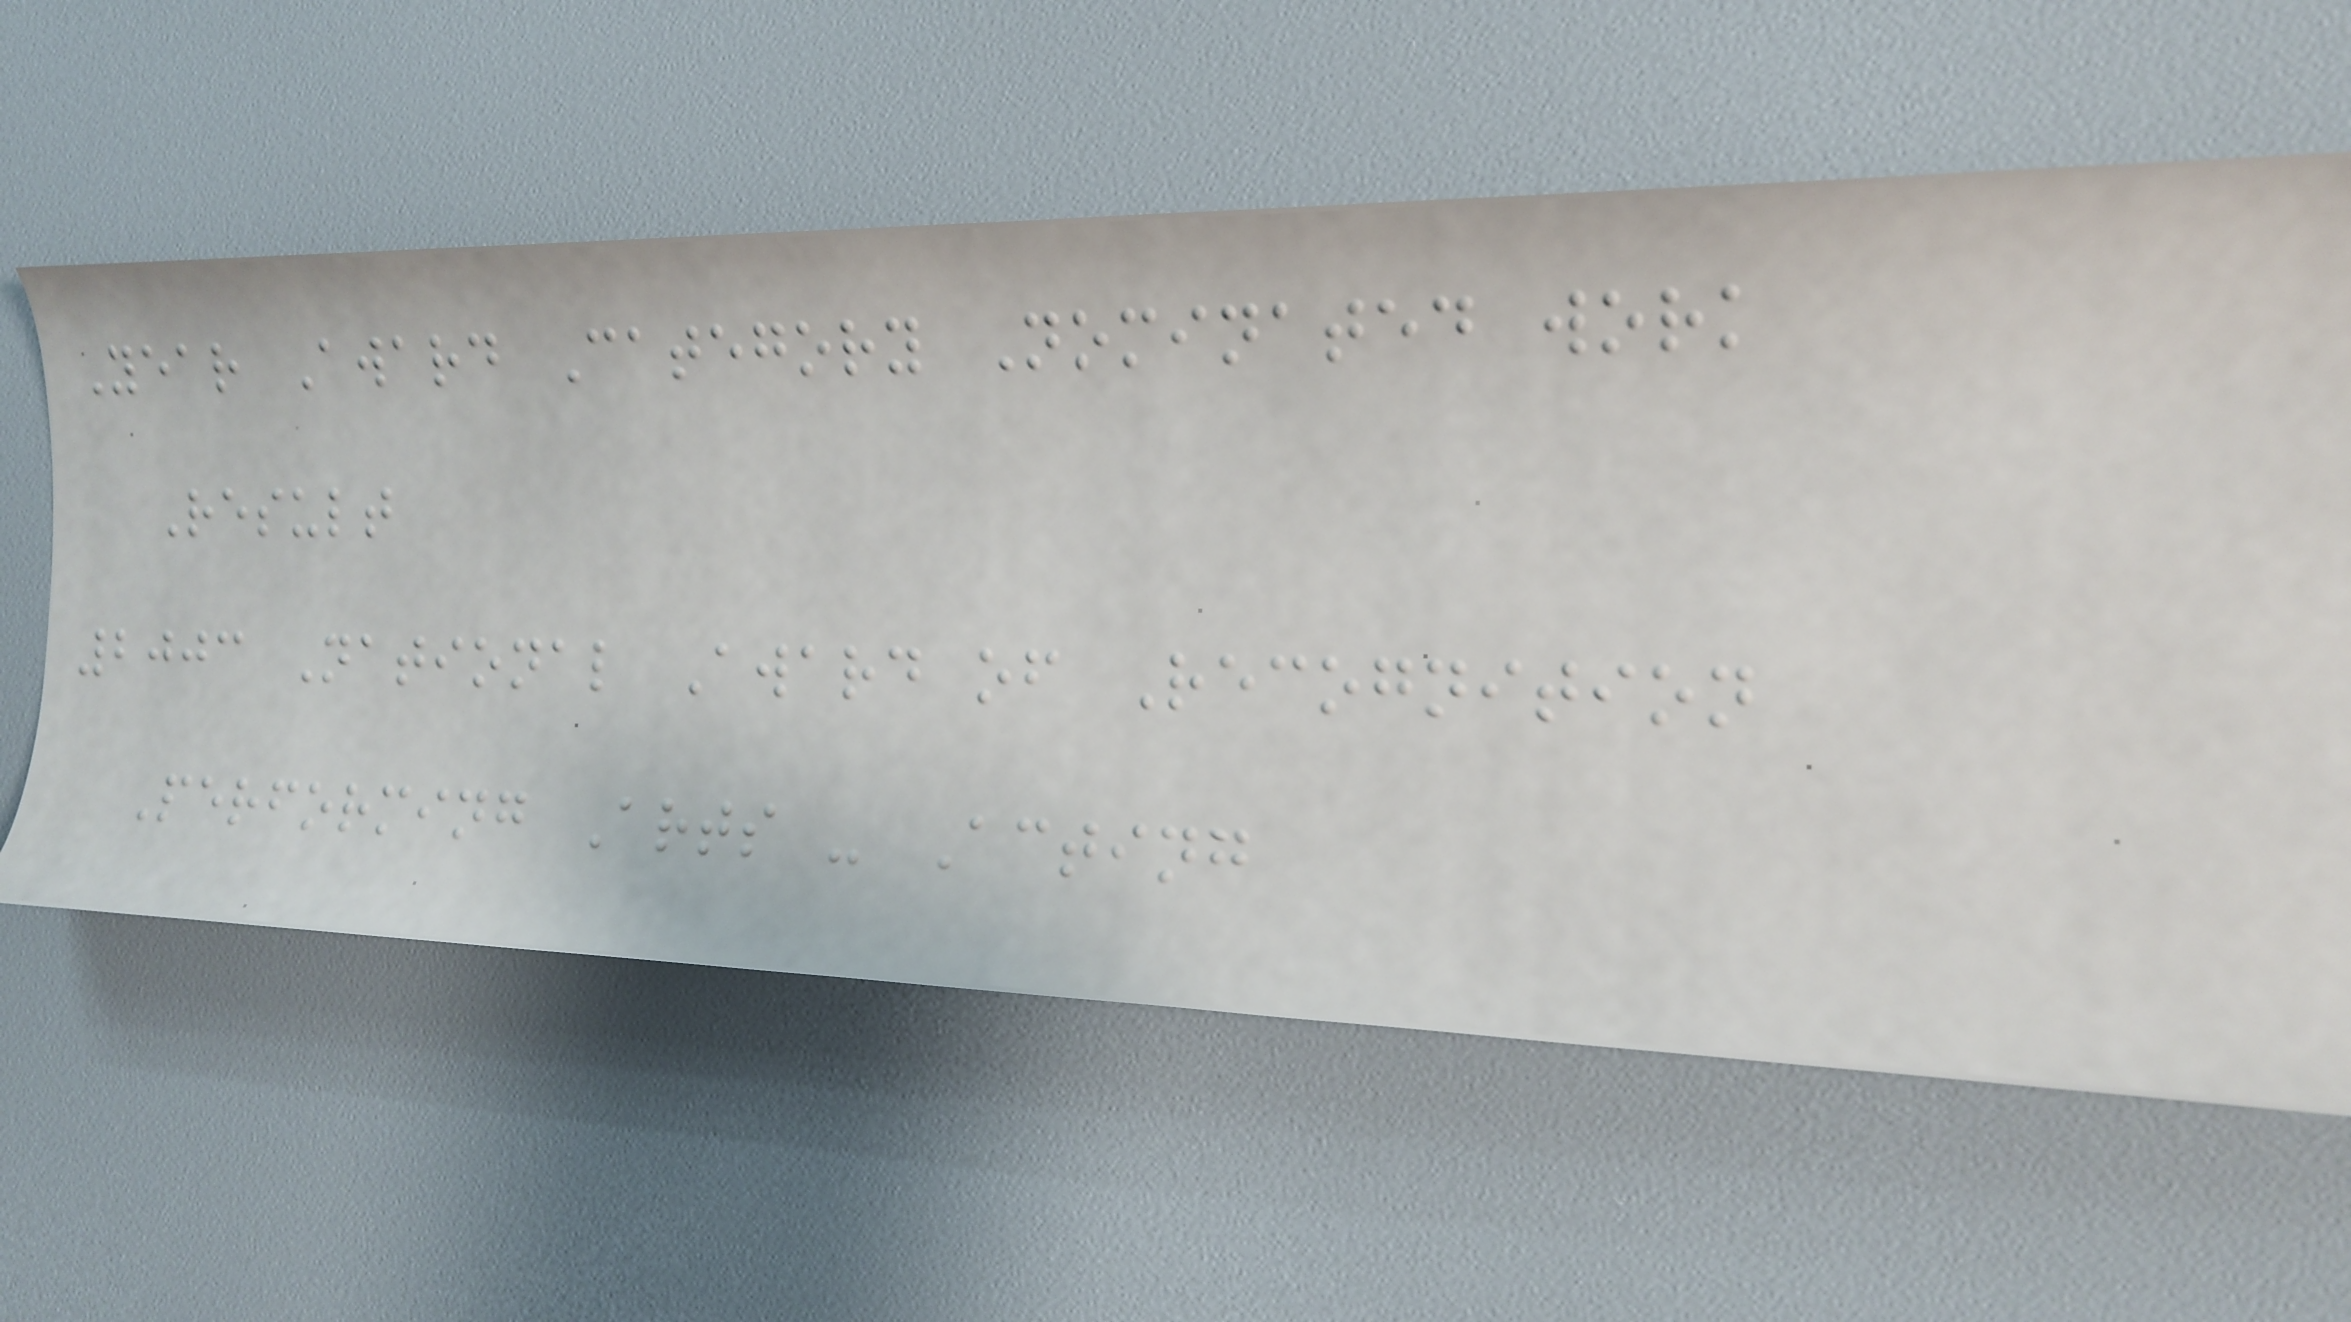Year Award Category Nominated work
Result
2003 National Award of Recognition
Performing Arts - Acting
